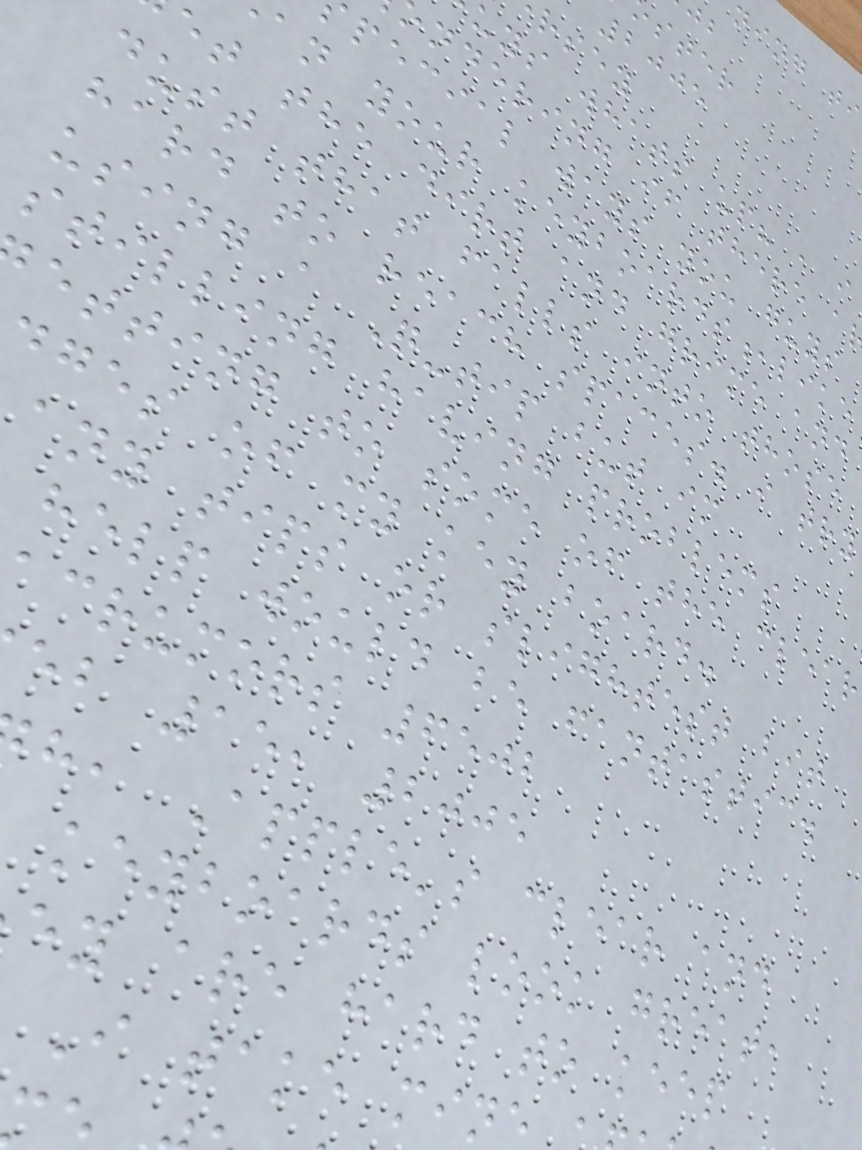ning ti
ster
2005
rsey
uys whats up? , i
ndering if there a
pecial ways you guys
an your keyboards,like
et the dirt and grime and
dust that falls into those
hard to reach spaces. i try
using a Q-tip but im
stilling having problems
etting to some of the clear
dges of my key board.
any tips or slightest bit
help would be fantastic.
crumors 6502
eb 15, 2005
h, Apple's clear and
keyboards look great,
ey are hard to keep
I take min
